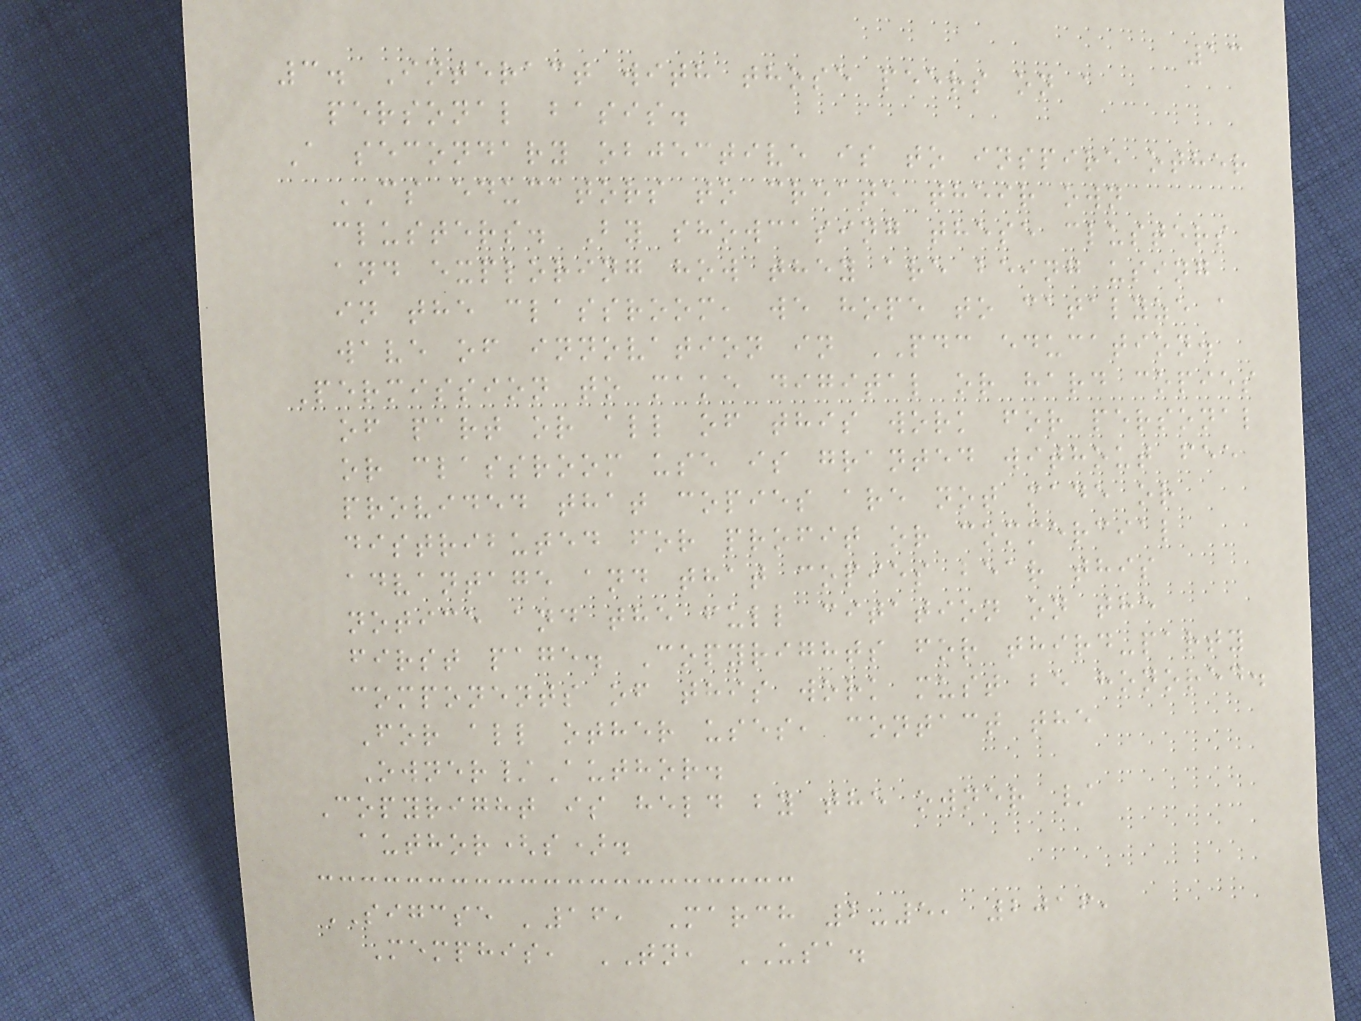13
3. Interact with those peers on a
personal basis.
A secondary objective is to inspire other
CS educators to create their own
clusters. By showcasing these clusters
and exploring how they are being using
in the classroom, we hope to catalyze a
wave of innovation in PDC education.
Permission to make digital or hard copies
of part or all of this work for personal
or classroom use is granted without fee
provided that copies are not made or
distributed for profit or commercial
advantage and that copies bear this
notice and the full citation on the
first page. Copyrights for third-party
components of this work must be honored.
For all other uses, contact the
Owner/Author.
Copyright is held by the owner /
author(s).
SIGCSE '16, March 2-5, 2016,
Memphis, TN, USA.
